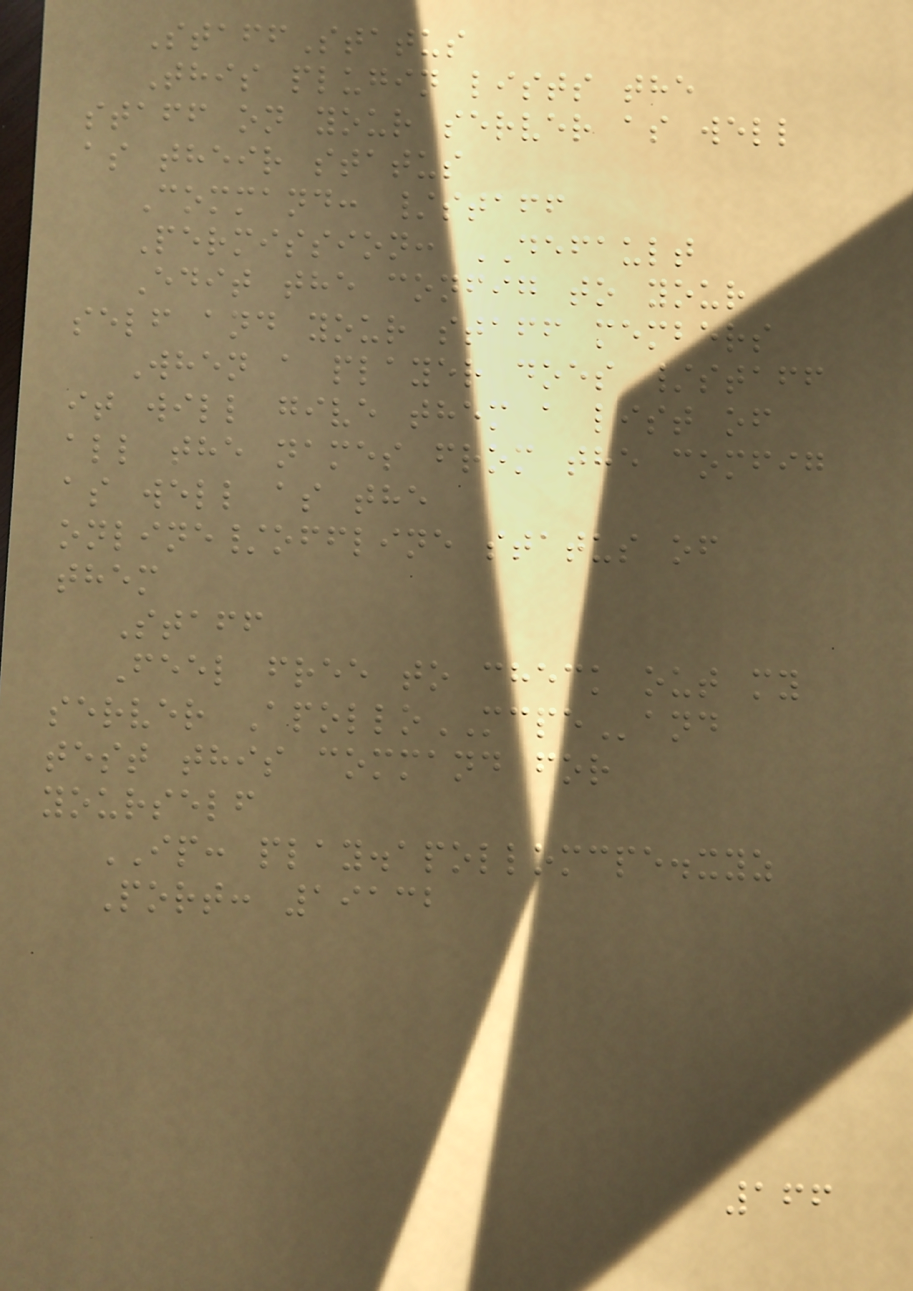StaffStatus
This plugin lists the
staff on your server as well
as their status
Command: /staff
Permission: DEFAULT
Edit the config to your
self and your staff members
When a player does /staff
it will give them a list of
all the names from the comfig
as well as the
online/offline status of
them
Staff
Feel free to check out my
server ApolloMCPEand
test this command for
yourself
IP: play.apollomcpe.xyz
Port: 19132
166
